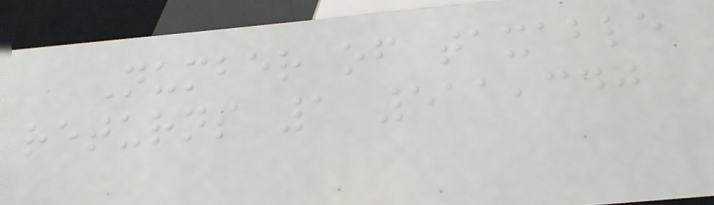Number of taxable
returns 1 511,340
